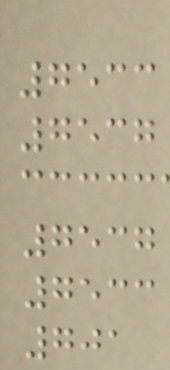7533
7537
7537
7533
701
